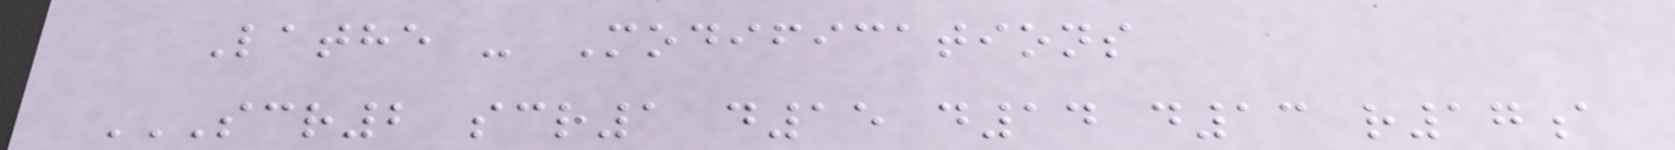Lathe - Modifications
SCR2 SCR1 D15 D14 D13 R17A
